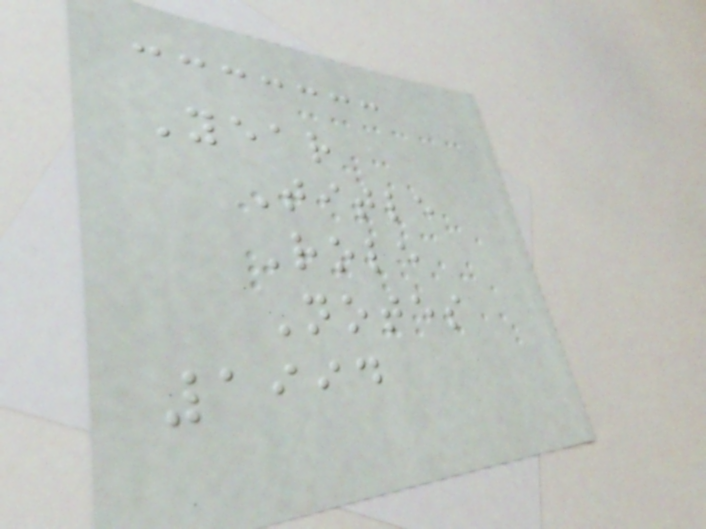Year
Title
Role
Notes
1994
